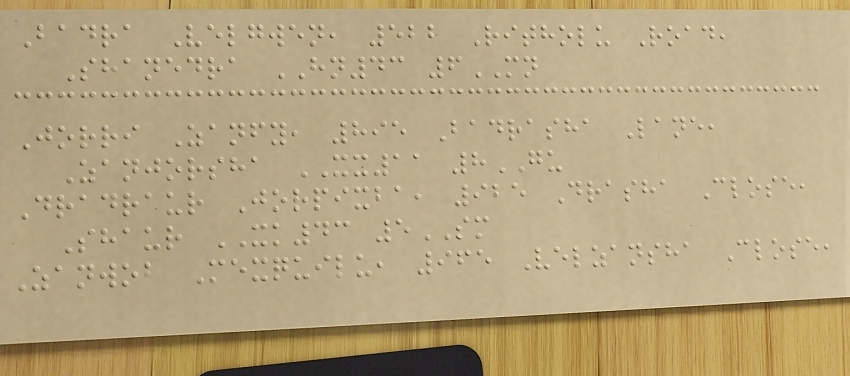Badra Velgwen, 522 Ritholu Road,
Shanedra HN43 6MN
Jorri Zanfy, 895 Badrasha Lane,
Zanjorsha XX11 8GU
Dradraur Jorpixba, 925 Drasha Close,
Shaur XK43 5SM
Zanwob Mexquilu, 965 Velzansha Close,
